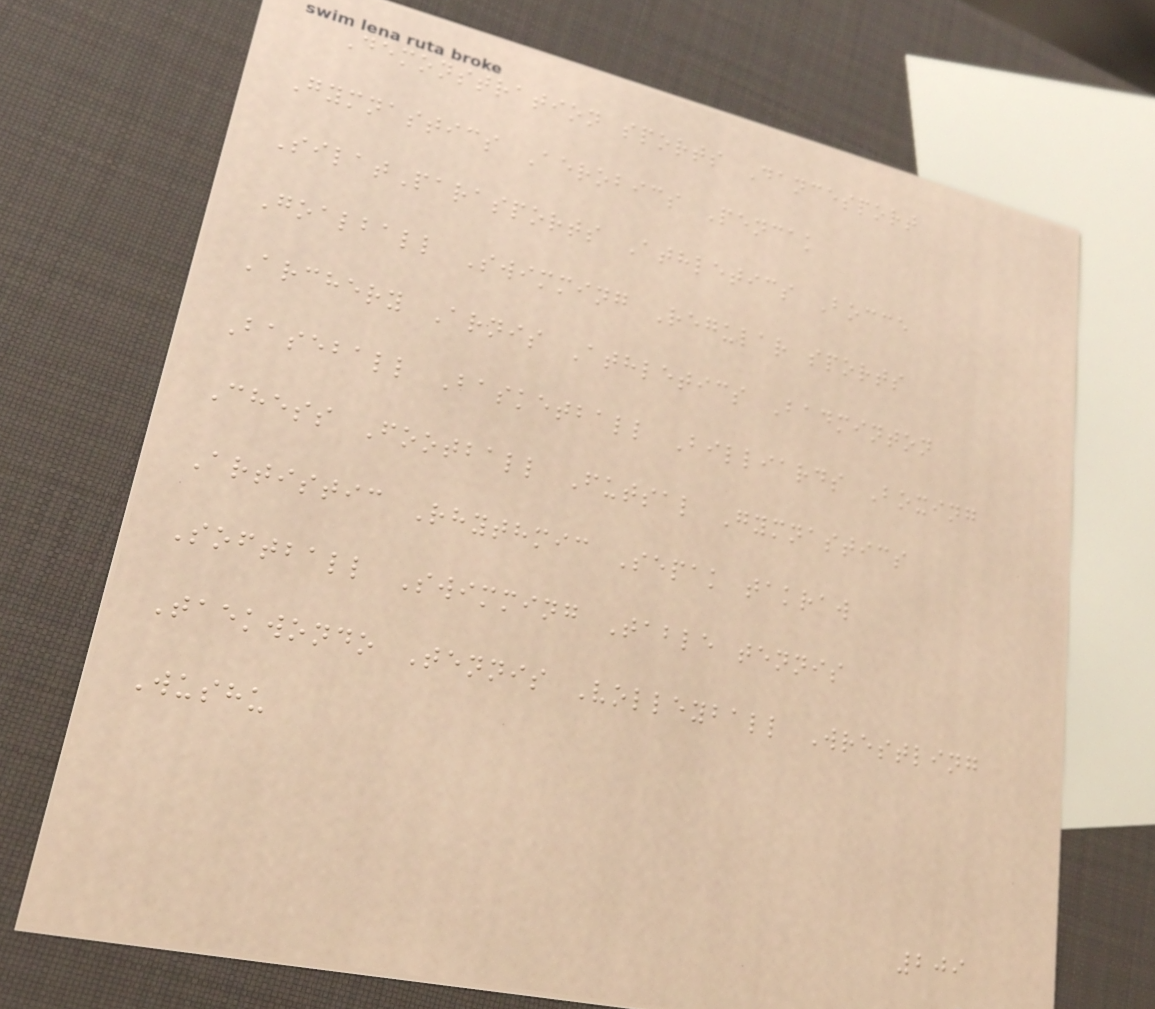Demonstration sports Dancesport
Gymnastics Aerobics Pencak
SilatParasports Athletics Bocce
Goalball Swimming Regular sports
Archery Arnis Athletics Badminton
Baseball Basketball Billiards Boxing
Chess Football Futsal Gymnastics
Artistic Rhythmic Sepak takraw
Softball Swimming Table tennis
Taekwondo Tennis Volleyball Wrestling
Wushu
209
